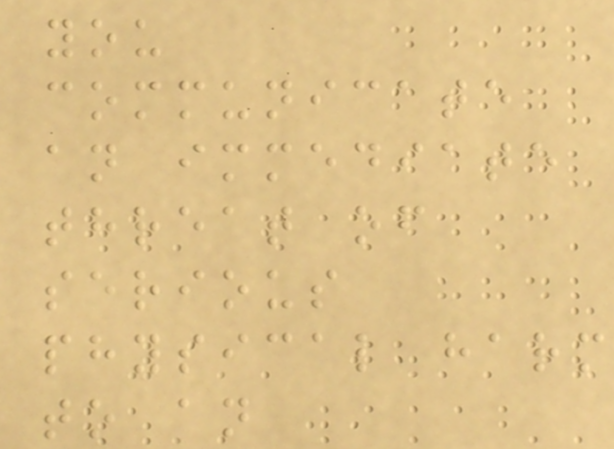you
communicate
an immediate
threat of
serious
physical harm
to an
